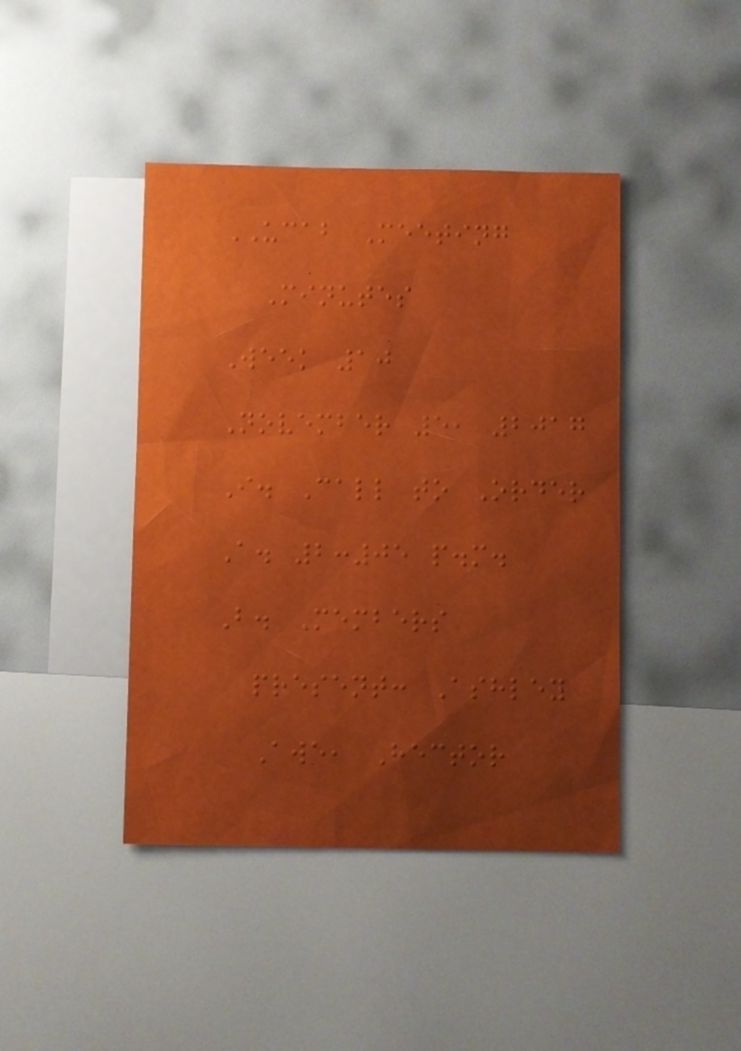UCAB Meeting
Minutes
Week 10
November 5, 2017
I. Call to Order
A. 2:05 p.m.
B. Members
present: Ashley
Awe, Hector
